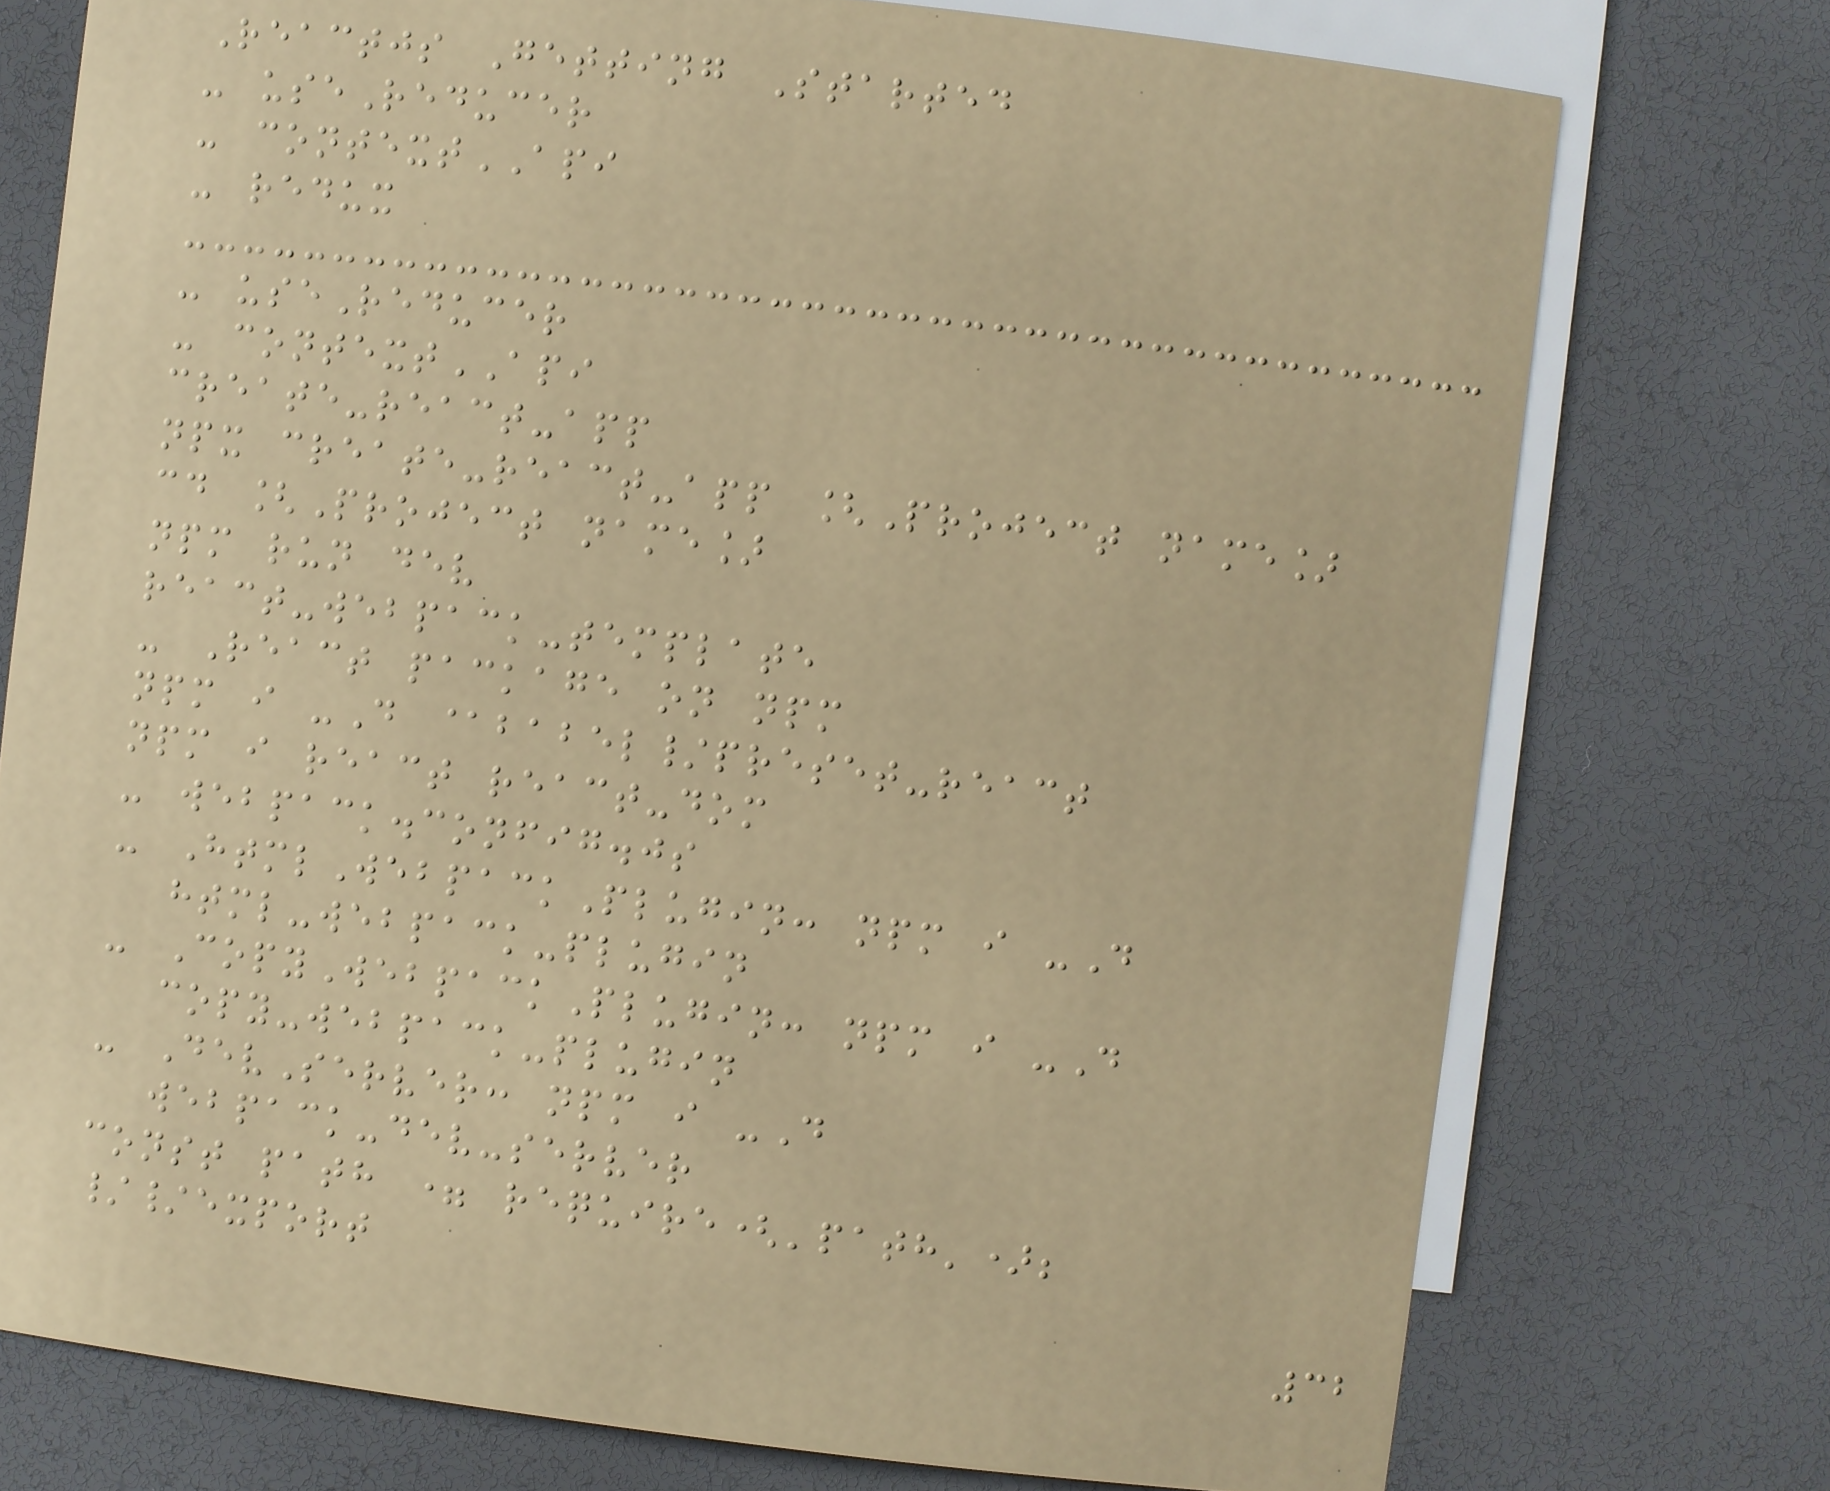Reactjs Getting Started
- useReducer
- contextAPI
- redux
- useReducer
- contextAPI
create-react-app
npx create-react-app [Project name]
cd [Project name]
npm run dev
react-webpack-template
- React package on npm
npm i -D @babel/preset-react
npm i react react-dom
- webpack.config.js
- HtmlWebpackPlugin: npm i -D
html-webpack-plugin
- CopyWebpackPlugin: npm i -D
copy-webpack-plugin
- DevServer: npm i -D
webpack-dev-server
const path = require('path');
//export
32
